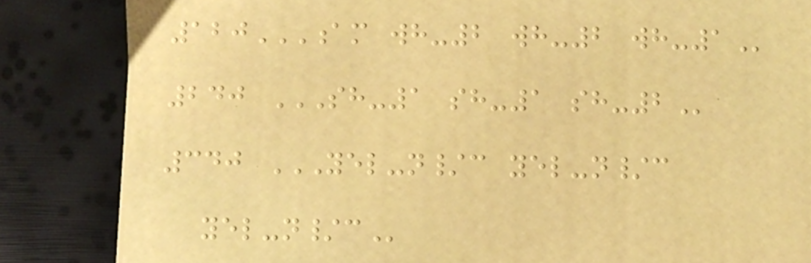120AM WH-2 WH-2 WH-1
240 SH-1 SH-1 SH-2
340 YEL-N/C YEL-N/C
YEL-N/C
